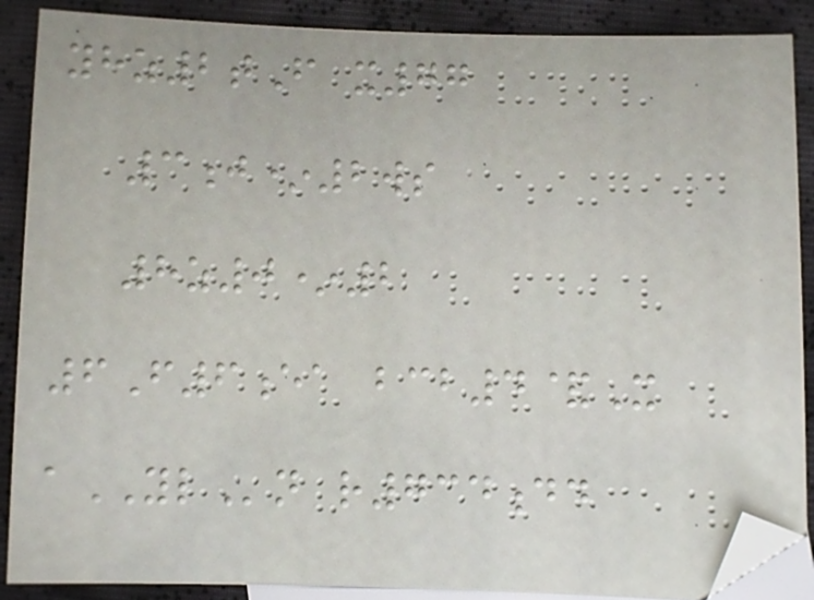yhz2tF x77
3j*2ws
8z0*2
6F6ea bcb4&X
aYLn r734dd
